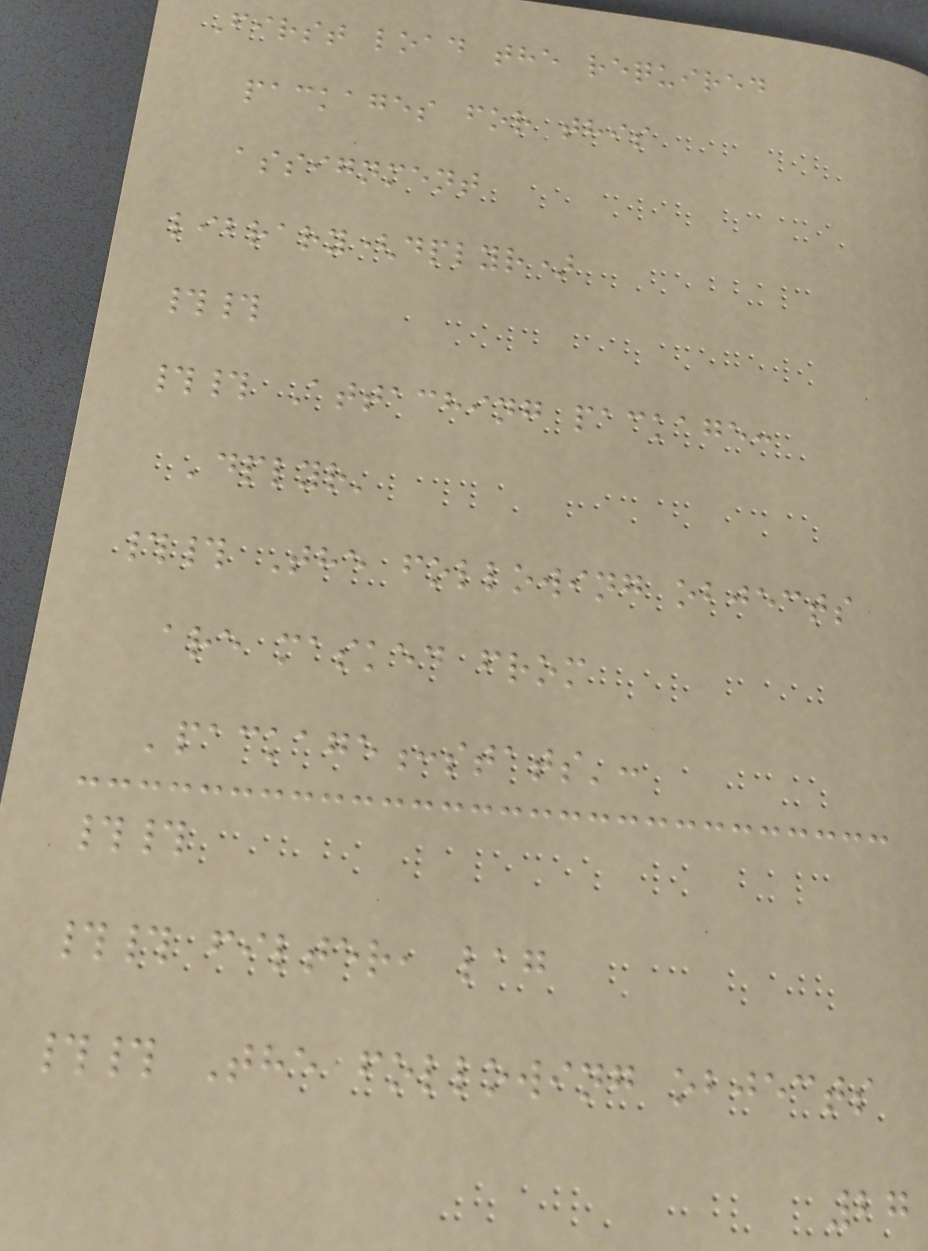First load the required
packages for this
assignment
library(dplyr)
##
## Attaching package:
'dplyr'
## The following objects
are masked from
'package:stats':
##
## filter, lag
## The following objects
27
